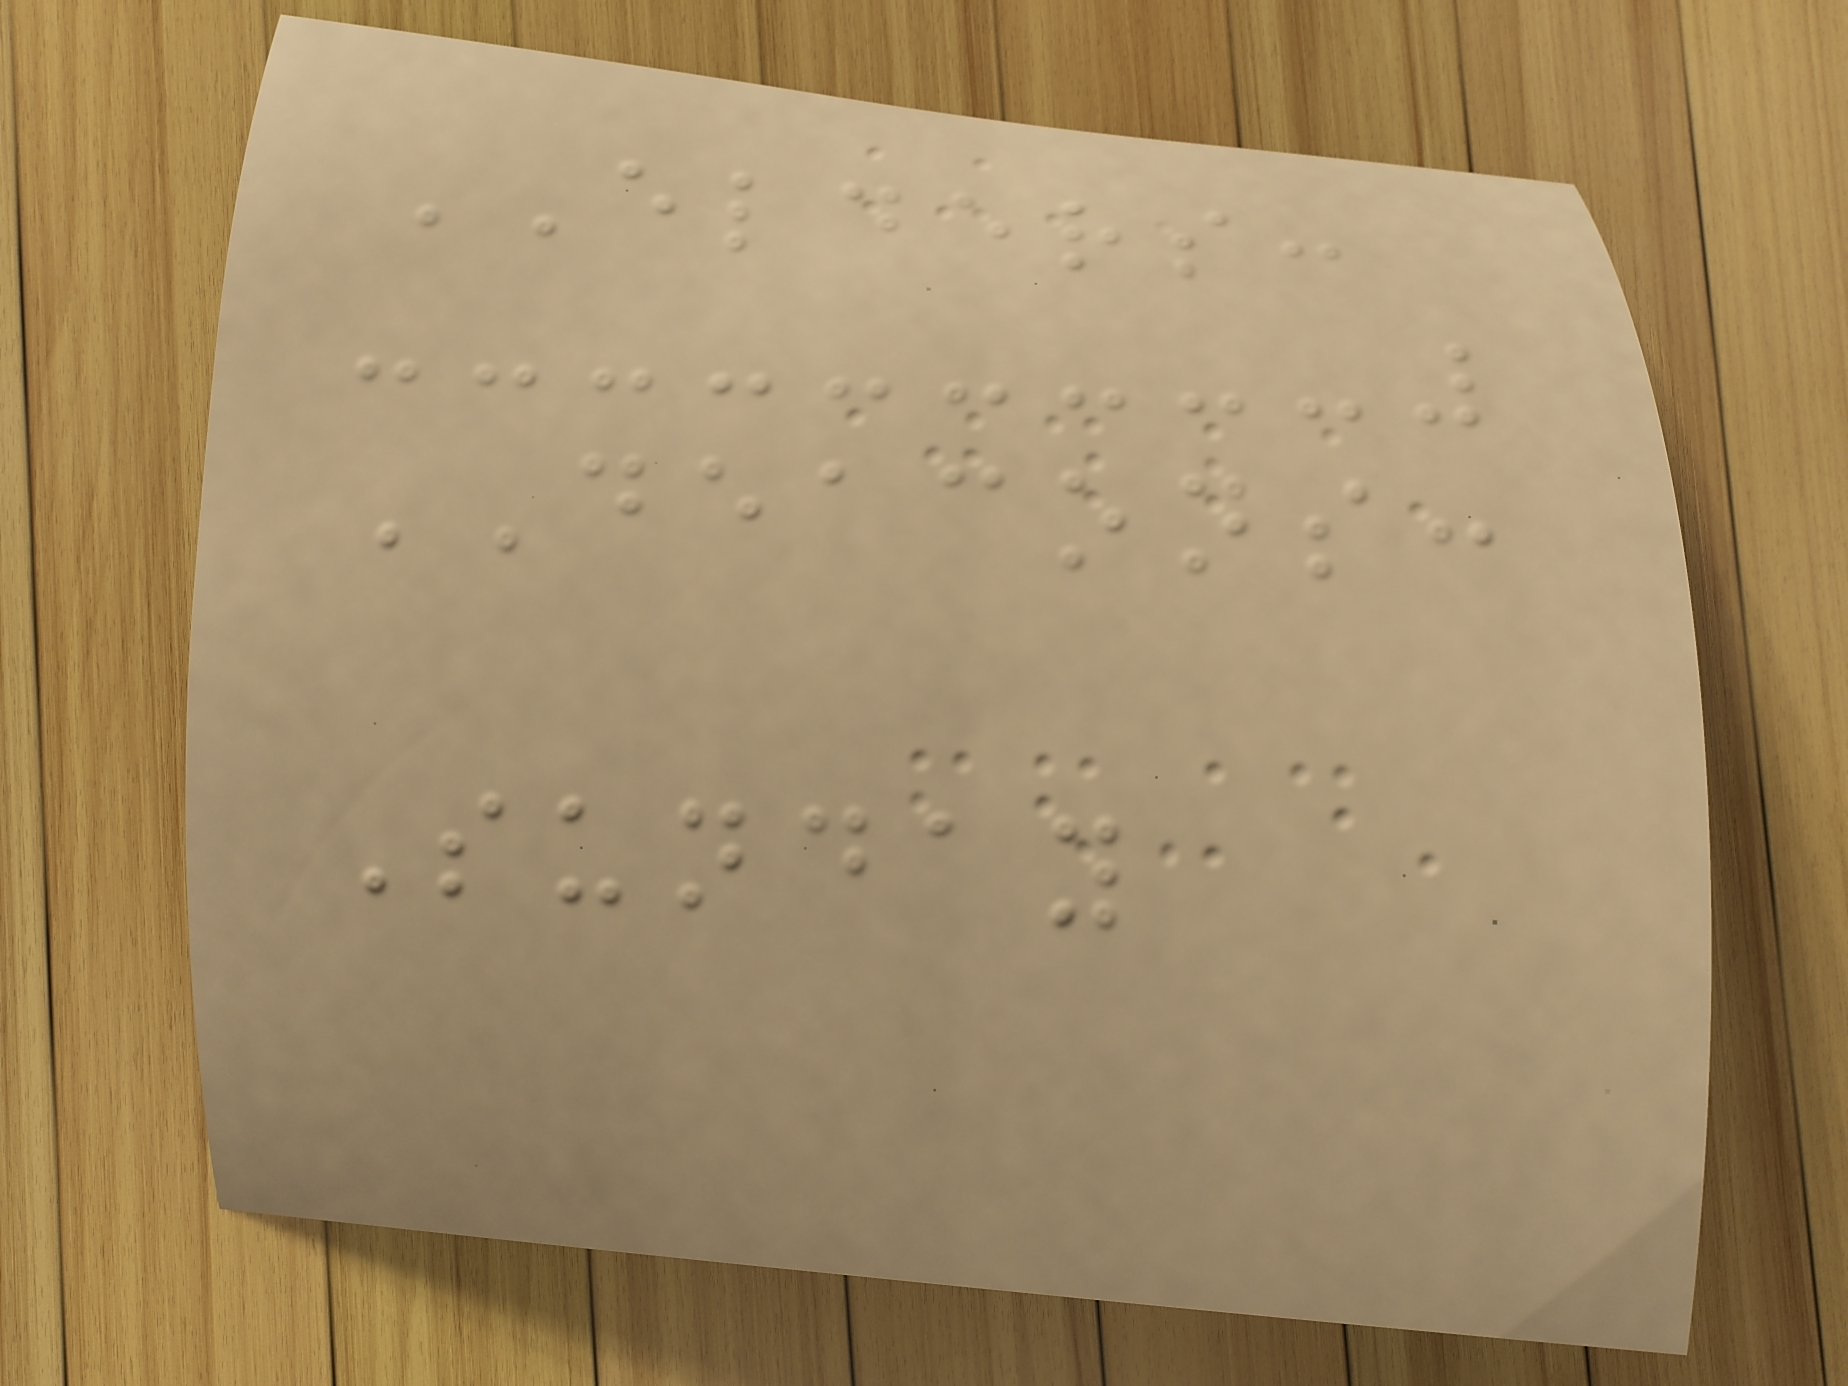ELDERS:
DEACONS:
Sunday
